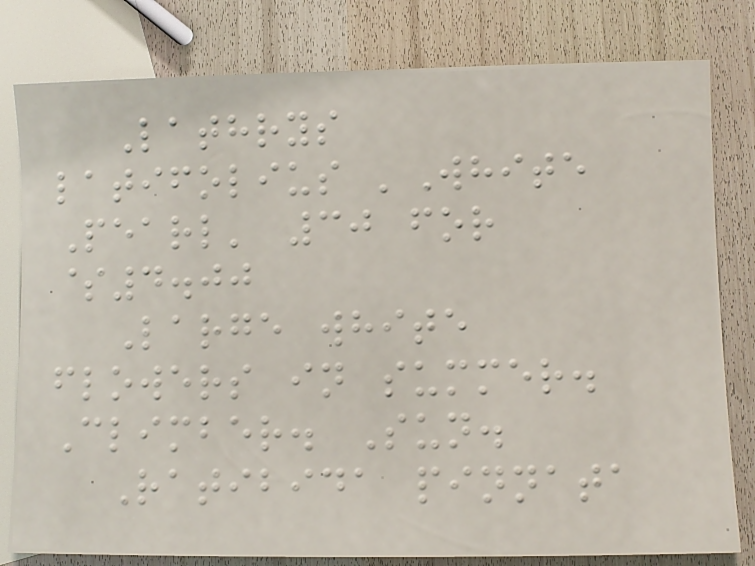Lathrys
latifolius 'White
Pearl' 30 for
$4.00
Large white
flowers in summer.
Climber. Sun.
Ratibida pinnata
